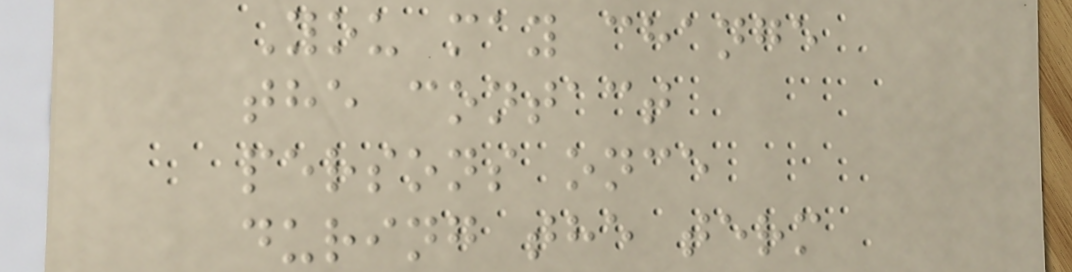You may change
the contact
persons once
during the term
